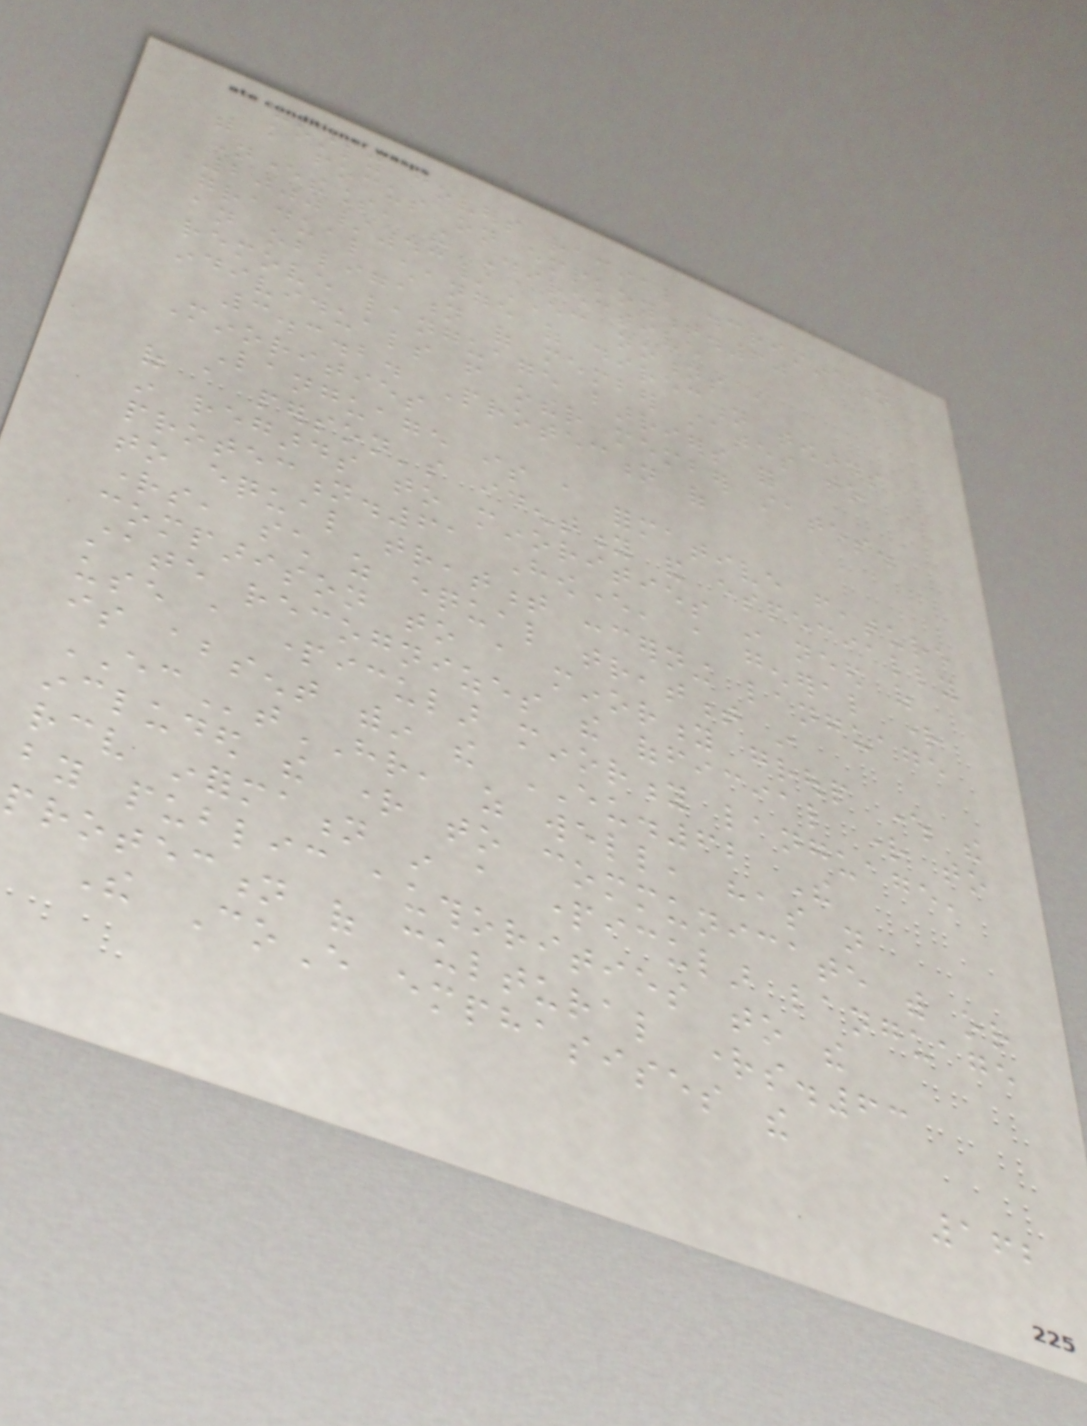mostly covers racial discrimination
with a focus on employment.60
Nevertheless, the Directive
2000/43/EC notions a
gradual change of direction towards
an obligation of member states to
remove language barriers for
individuals from other member states.
3.3.2. Protection of
Minorities
Language is a formative feature
of a person's identity and especially
in regards to minorities in need of
protection.61 However, a general right
to equal treatment concerning language
rights, such as equal treatment in
comparison to a minority group where the
state recognizes the official right to
use a particular minority language,
is absent within the EU.62 The
ECtHR, as well, has not
included the right to communicate with or
receive information in a particular language
by public authorities to the
protection of cultural rights.63
The CoE emphasises the
162
